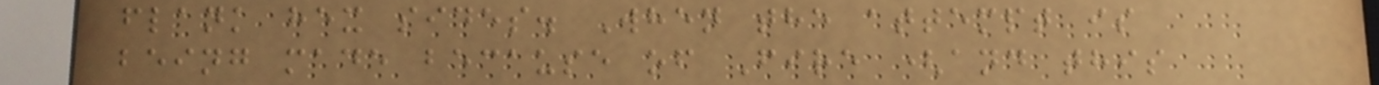flank hex sides. When the attempt is
being made because of Fire (and this
